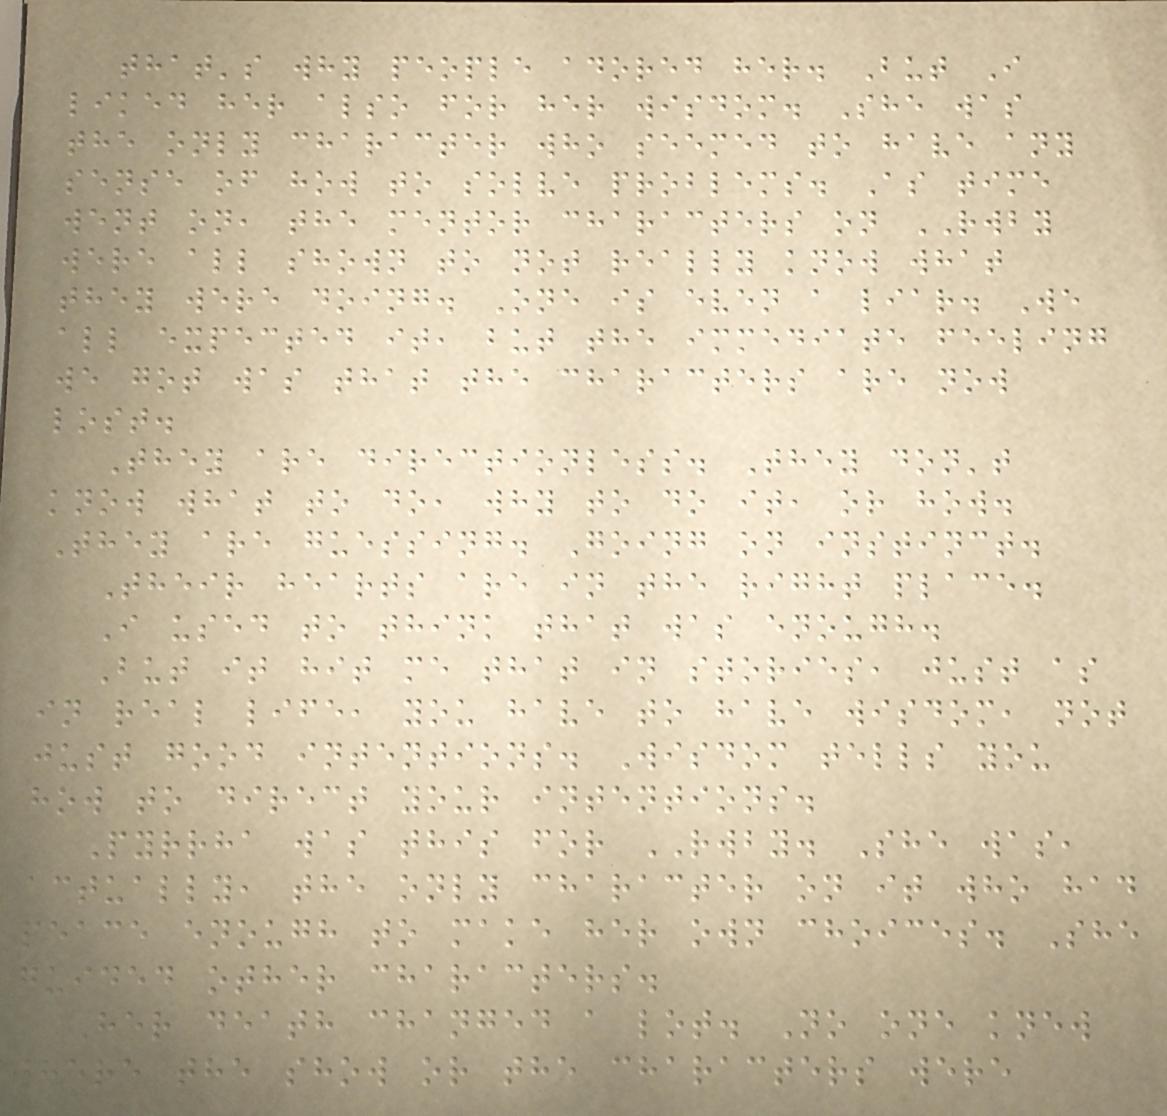that's why people adored her. But I
liked her also for her wisdom. She was
the only character who seemed to have any
sense of how to solve problems. As time
went on, the mentor characters on RWBY
were all shown to not really know what
they were doing. One is even a liar. We
all expected it, but the immediate feeling
we got was that the characters are now
lost.
They are directionless. They don't
know what to do, why to do it, or how.
They are guessing. Going on instinct.
Their hearts are in the right place.
I used to think that was enough.
But it hit me that in stories, just as
in real life, you have to have wisdom, not
just good intentions. Wisdom tells you
how to direct your intentions.
Pyrrha was this for RWBY. She was,
actually, the only character on it who had
peace enough to make her own choices. She
guided other characters.
Her death changed a lot. No one knew
where the show or the characters were
